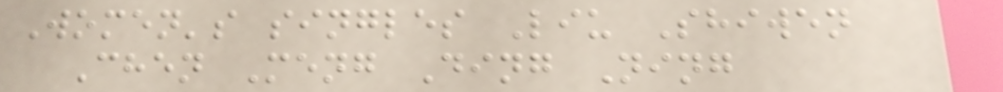Women's singles Liu Shiwen
Chen Meng Ding Ning
